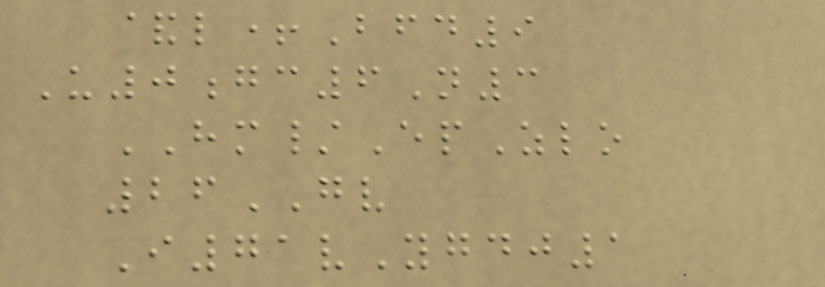&l+Bfd9
U0gc6N3
HM/EpZlo
26GV
I71vYgdj1
